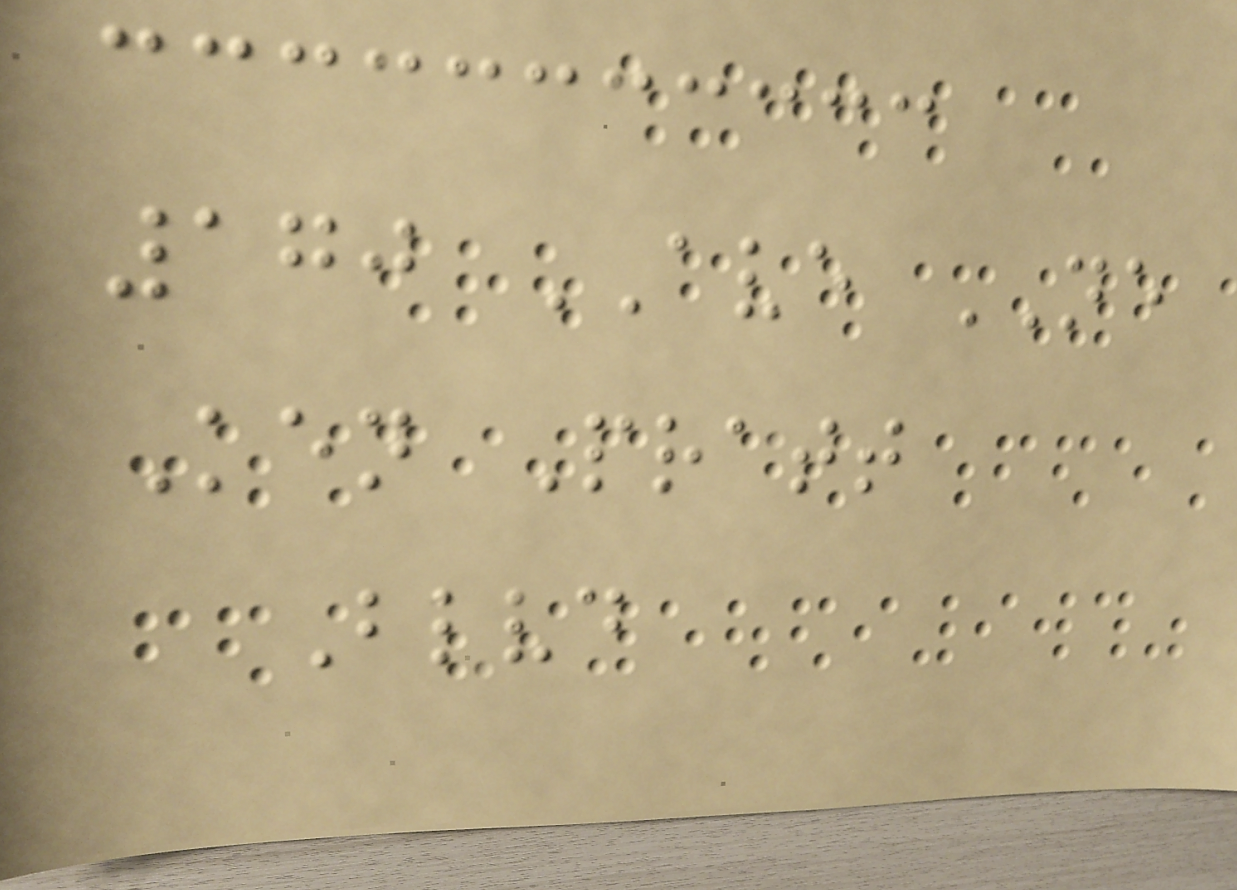170 AVE NE
Ken Pratt
Blvd
